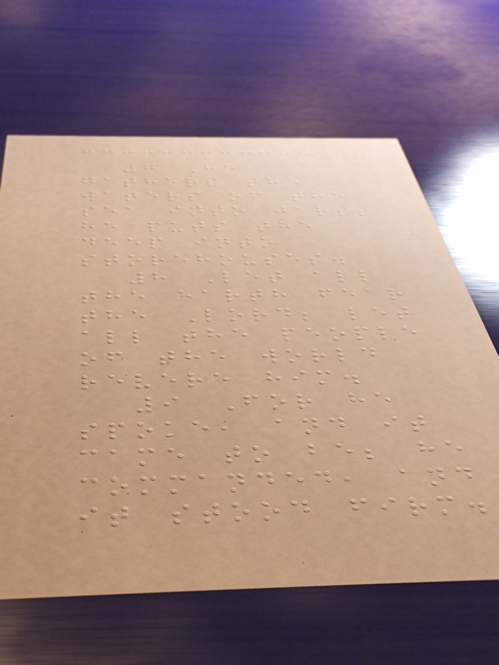7 He
gathers the
waters of the
sea into jars;
he puts the
deep into
storehouses.
8 Let all
the earth fear
the Lord; let
all the people
of the world
revere him.
9 For he
spoke, and it
came to be; he
commanded, and
it stood firm.
